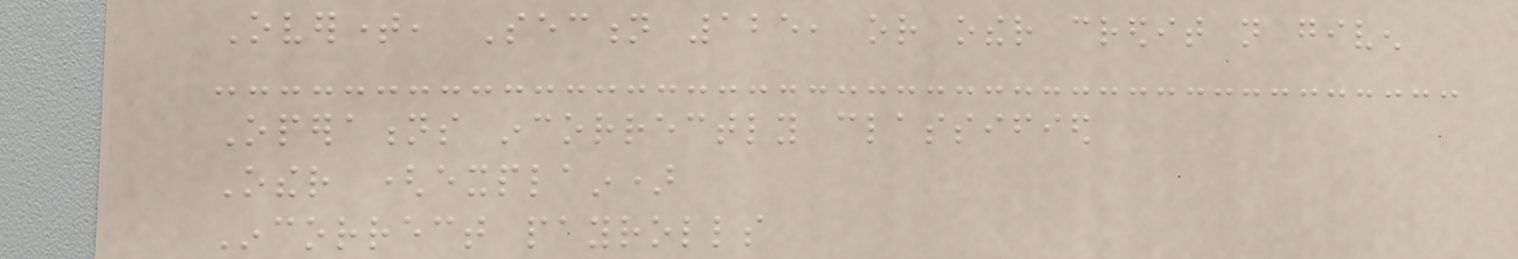Overtime, Section 125, or other credit not given
Operations incorrectly classified
Other (explain)
Incorrect payrolls
